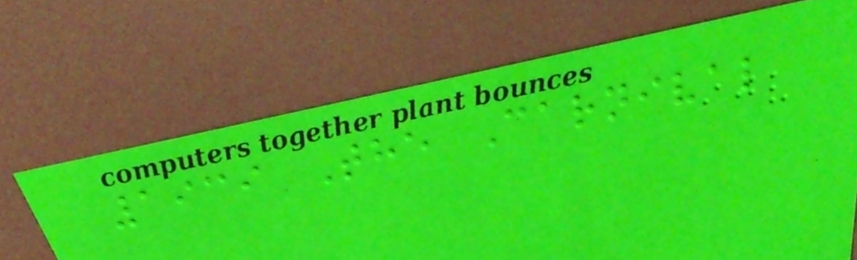1939 The Carnival
